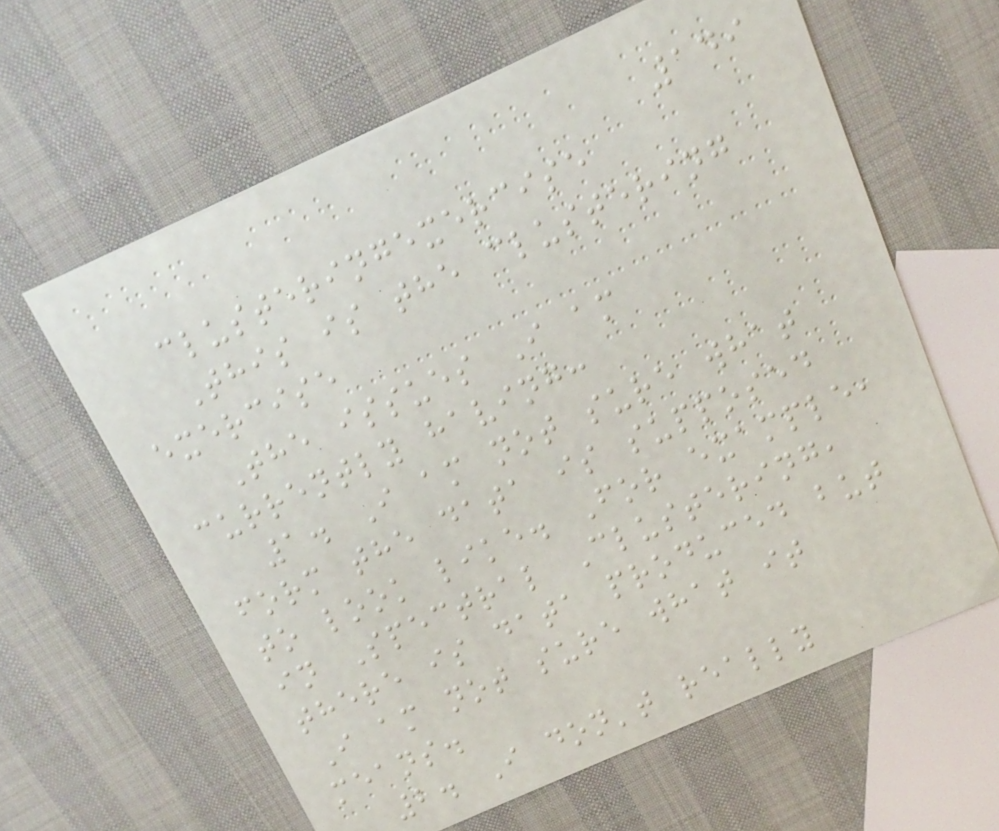149
clusteringexercise
This is the clustering
exercise
The issues I am
currently having:
1. I am not sure what
form the data is supposed
to look like. For example,
in Spectral Clustering,
there is data produced but
I am not sure what it
means.
2. I don't really
